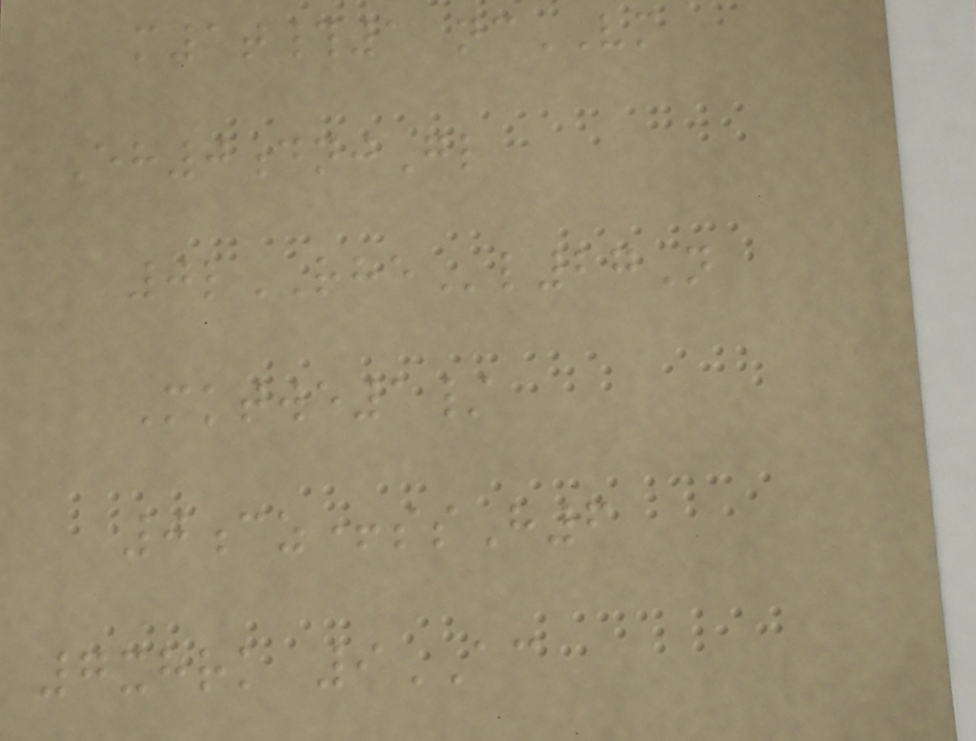m1t#1 ncVM
Eh0dnjGl
0lRHEl27N
Mktwe1/
0cz+ssH6
7xhrk 9AC
